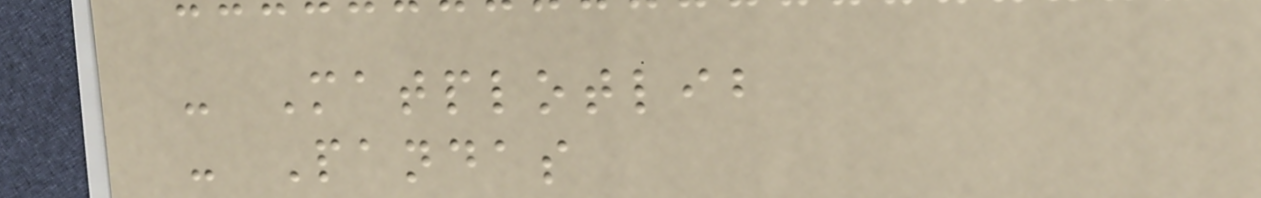- Matplotlib
- Pandas
